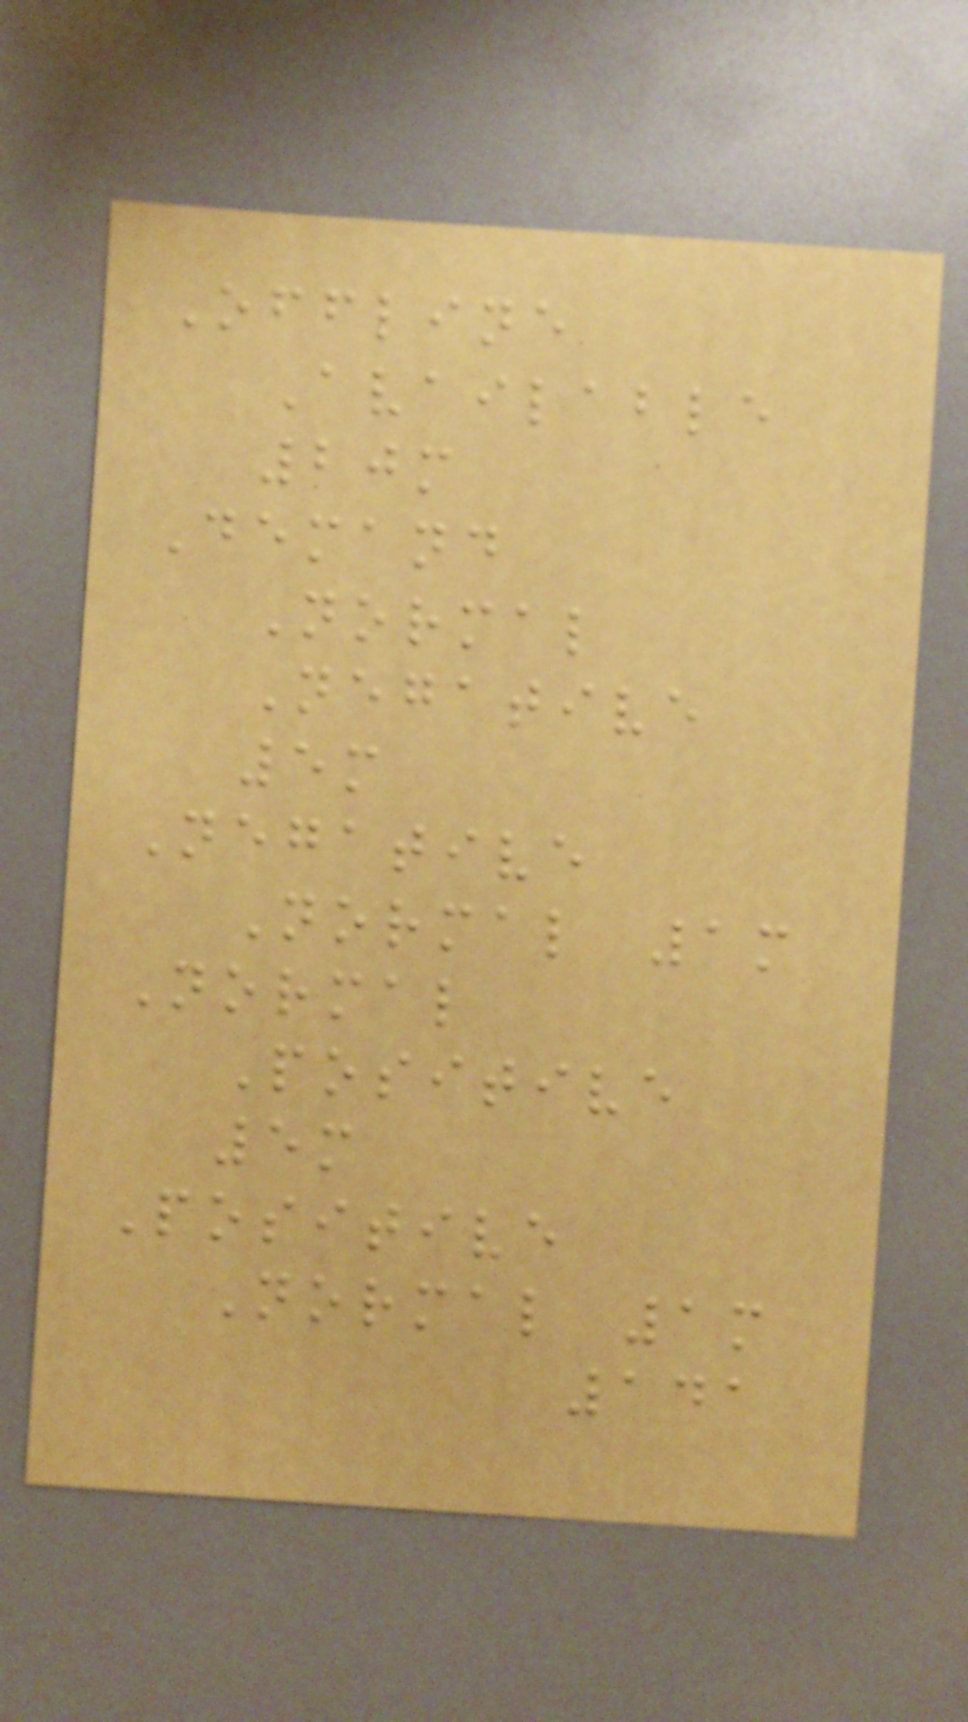Offline
Available
20m
Demand
Normal
Negative
5m
Negative
Normal 1m
Normal
Positive
5m
Positive
Normal 1m
141
